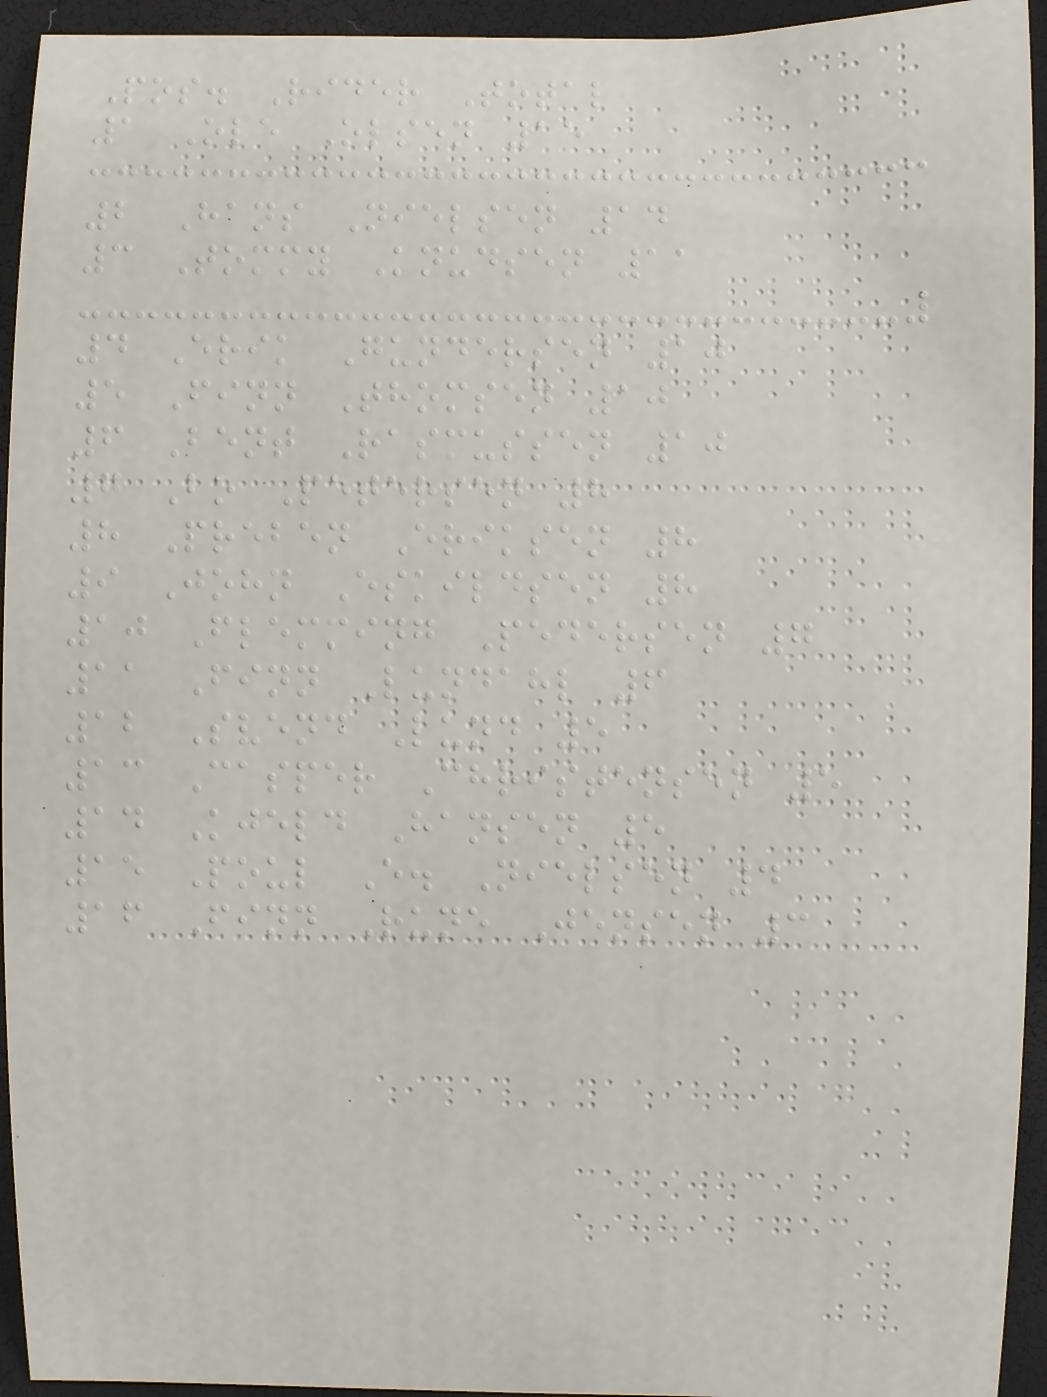Pos. Rider Total
1 Ole Olsen 15
2 Hans Nielsen 14
3 Tommy Knudsen 11
4 Erik Gundersen 10
5 Finn Thomsen 10
6 Bent Rasmussen 10
7 Bo Petersen 8
8 Preben Eriksen 8
9 John Eskildsen 8
10 Flemming Pedersen 7
11 Finn Lundahl 6
12 Svend Lund 5
13 Casper Christensen 5
14 Kjeld Hansen 5
15 Poul E. Nielsen 4
16 Finn Rune Jensen 3
